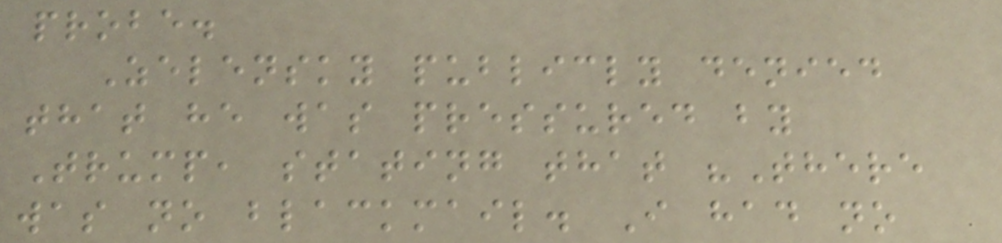probe.
Zelensky publicly denied
that he was pressured by
Trump, stating that "There
was no blackmail. I had no
